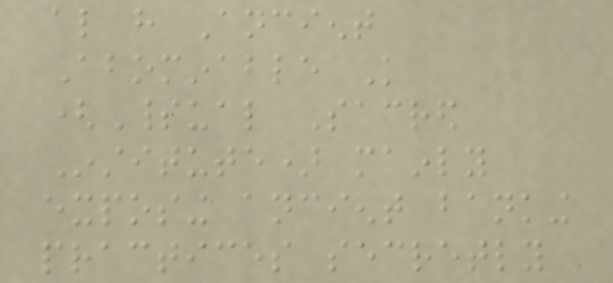also have Ancient
Abominable Knowledge
(Spiritual Sacred
Institute) mainly
exposing ancient banking
practices secretly
